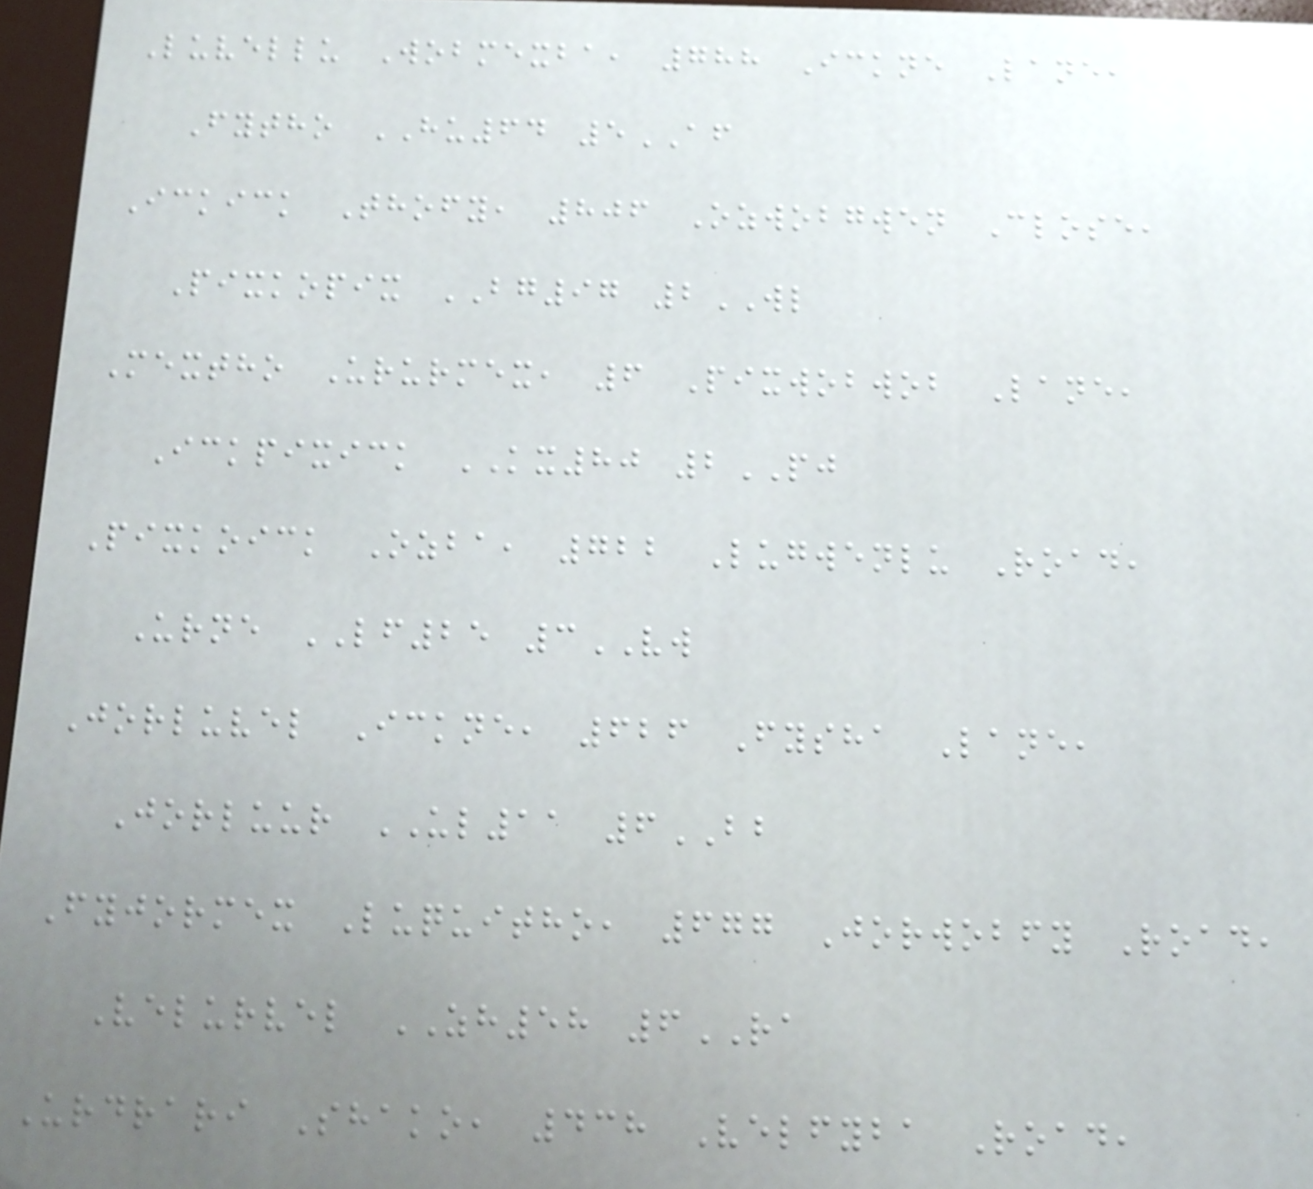Luvellu Wobmexba, 788 Ickne Lane,
Fytho HU64 5AF
Ickick Thofy, 806 Ozwobgwen Close,
Pixkopix BG97 2WL
Mextho Ururmex, 6 Pixwobwob Lane,
Ickpixick KX80 2PJ
Pixkoick Ozba, 722 Lugwenlu Road,
Urne LF25 3VW
Jorluvel Ickne, 626 Fysha Lane,
Jorluur UL11 6BB
Fyjormex Luquitho, 677 Jorwobfy Road,
Velurvel ZH58 6RA
Urdrari Shako, 438 Velfyba Road,
